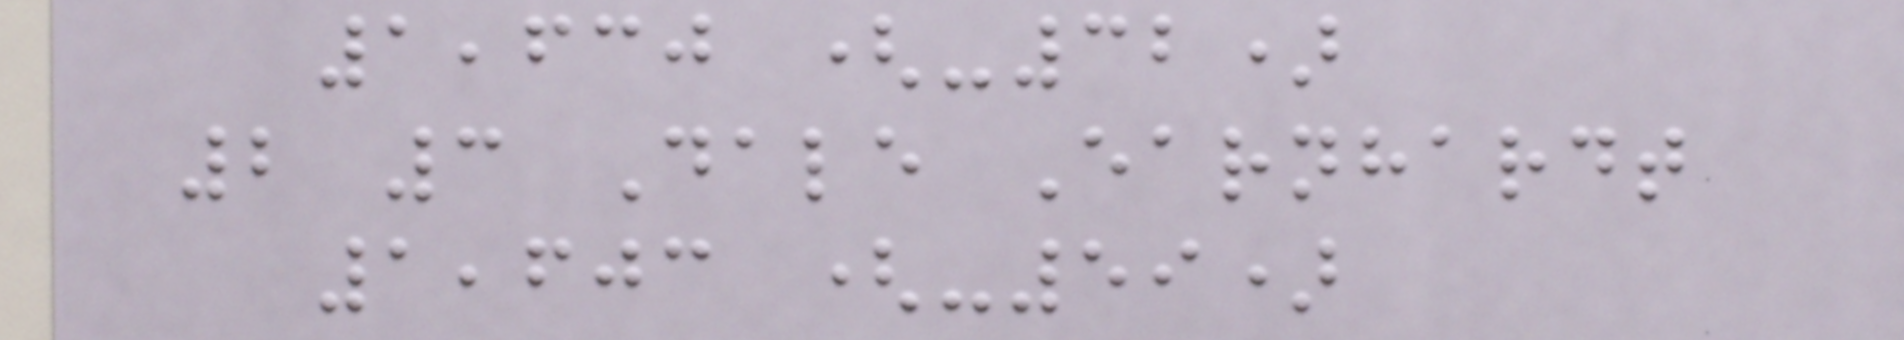1,630 (-32)
2 3 Dale Earnhardt
1,603 (-59)
